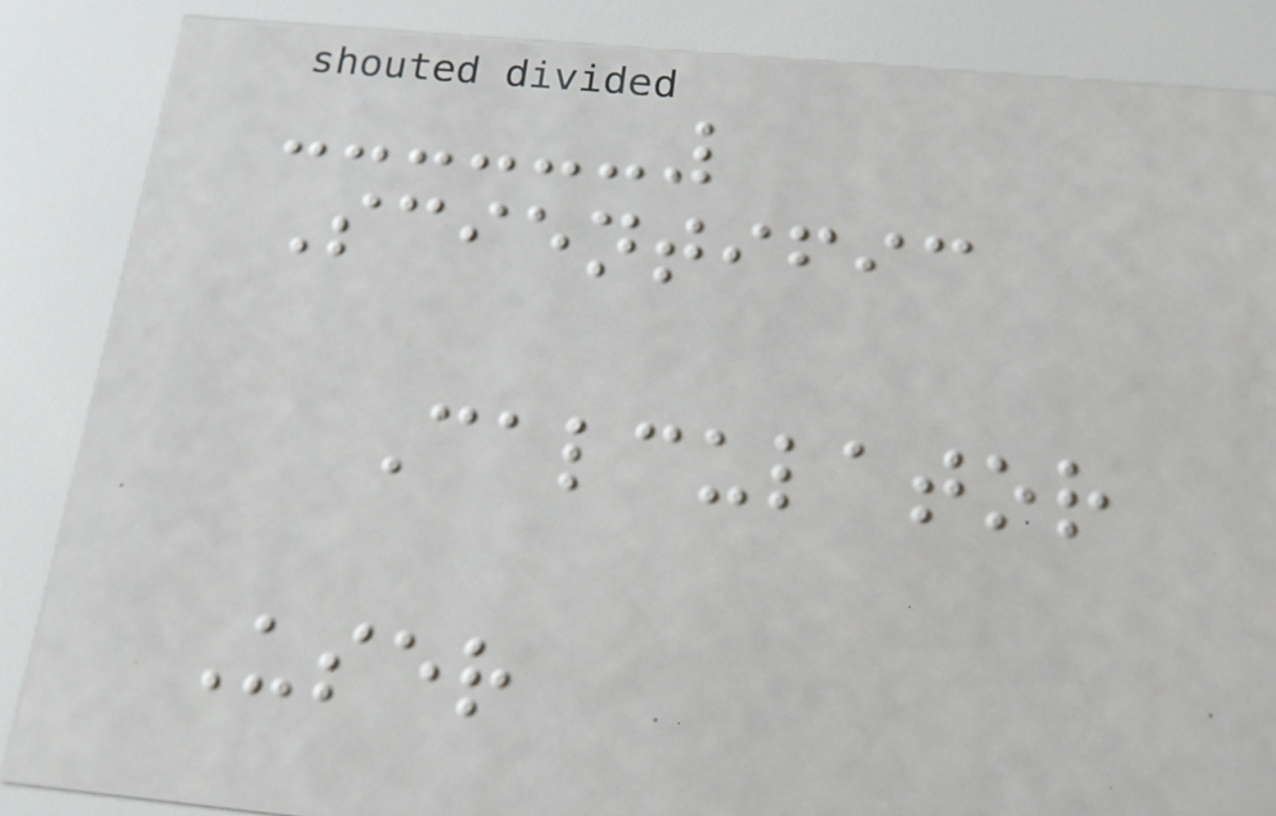Scientific
Calculator
User
